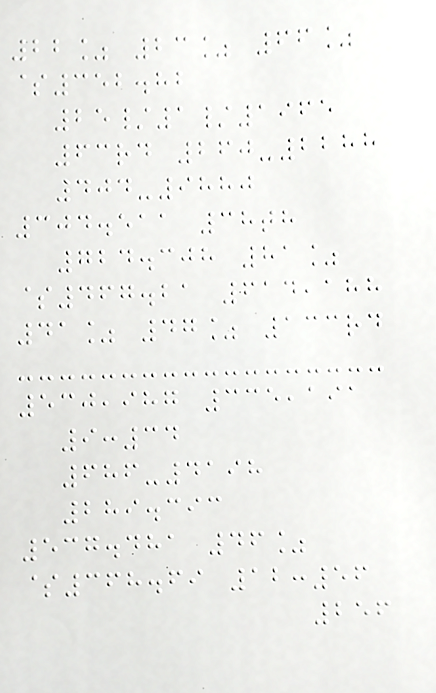22% 23% 66%
$352.82
25/1/1965
63rd 260-2288
404-9880
304.511 38th
724.308 81%
$467.21 614,188
41% 47% 133rd
530,987 335,191
9:34
686-4198
289.393
537.481 46%
$368.69 12:56
256
